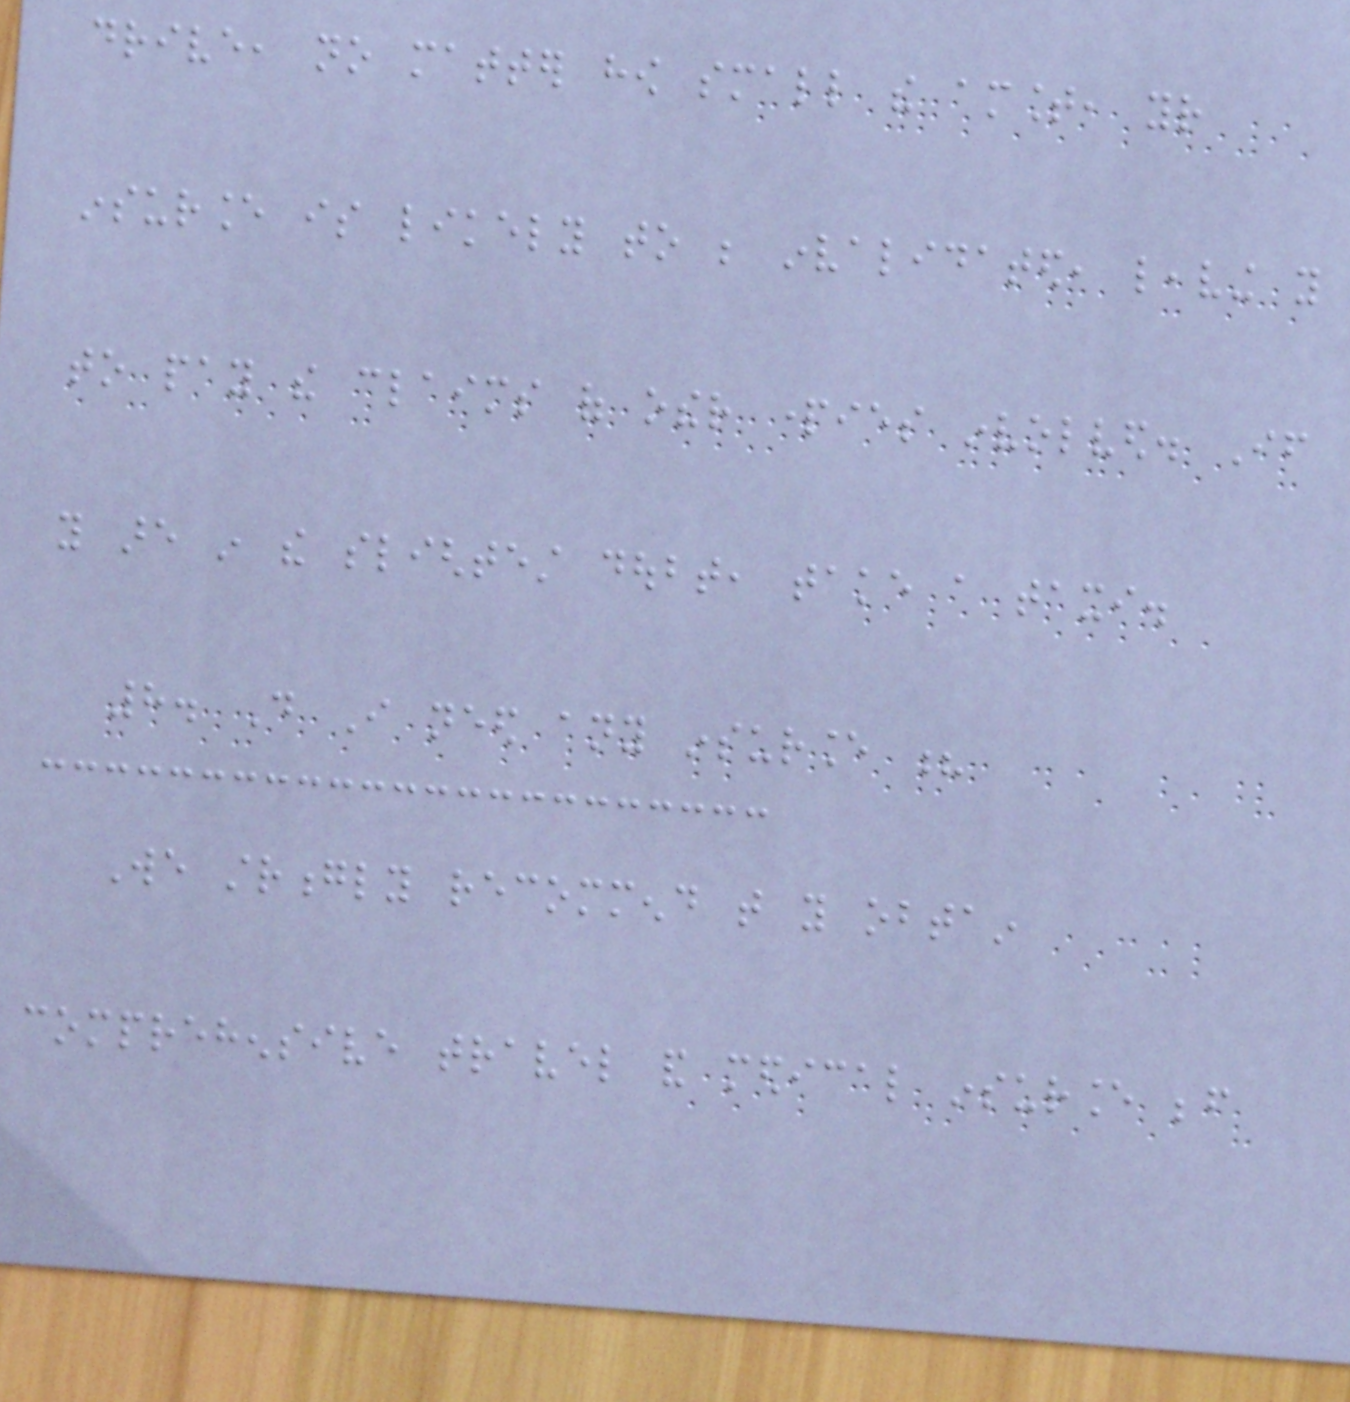drive, no matter how small the amount, your
insurance is likely to be invalidated, leaving you
to pay the claims of other parties involved. If
you are in the slightest doubt, take a taxi.
8. Do I need any insurance ?
We strongly recommend that you obtain
comprehensive travel and medical insurance before
